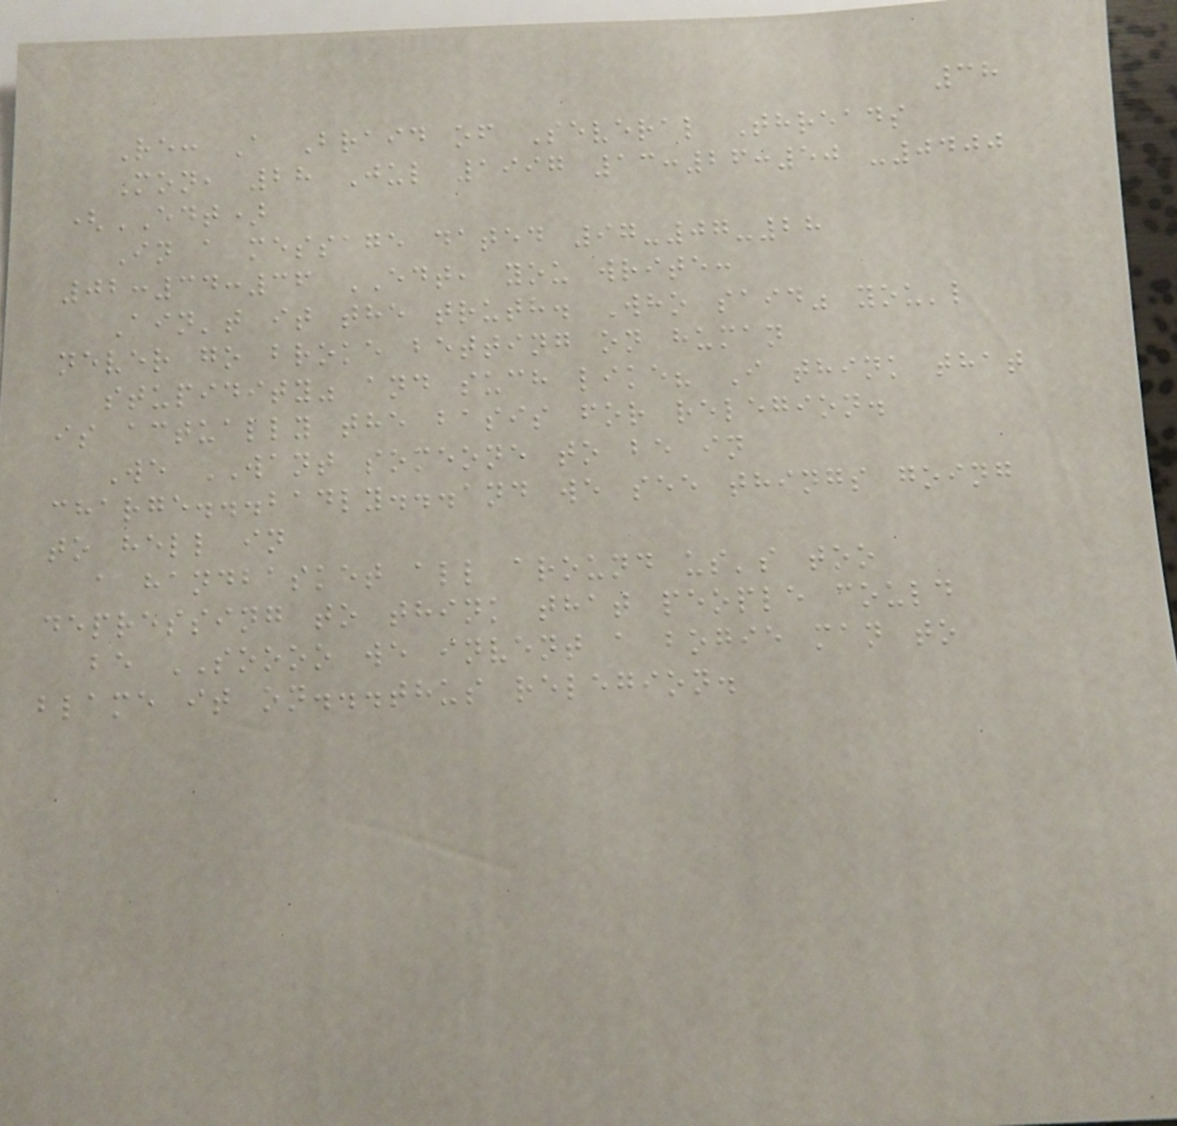38
Re: A Braid of Several Threads
Mon, 28 Jul 1997 13:26:50 -0400
(EDT)
In a message dated 97-07-28
02:34:36 EDT, you write:
Ain't it the truth. Who said" you'l
never go broke betting on human
stupidity" and such like? I think that
is actually the basis for relegion.
We WANT someone to be in
charge...badly...and we see things going
to hell in
a handbasket all around us's too
depressing to think that people could
be SOOOO we invent a bogie man to
blame it on...thus relegion.
